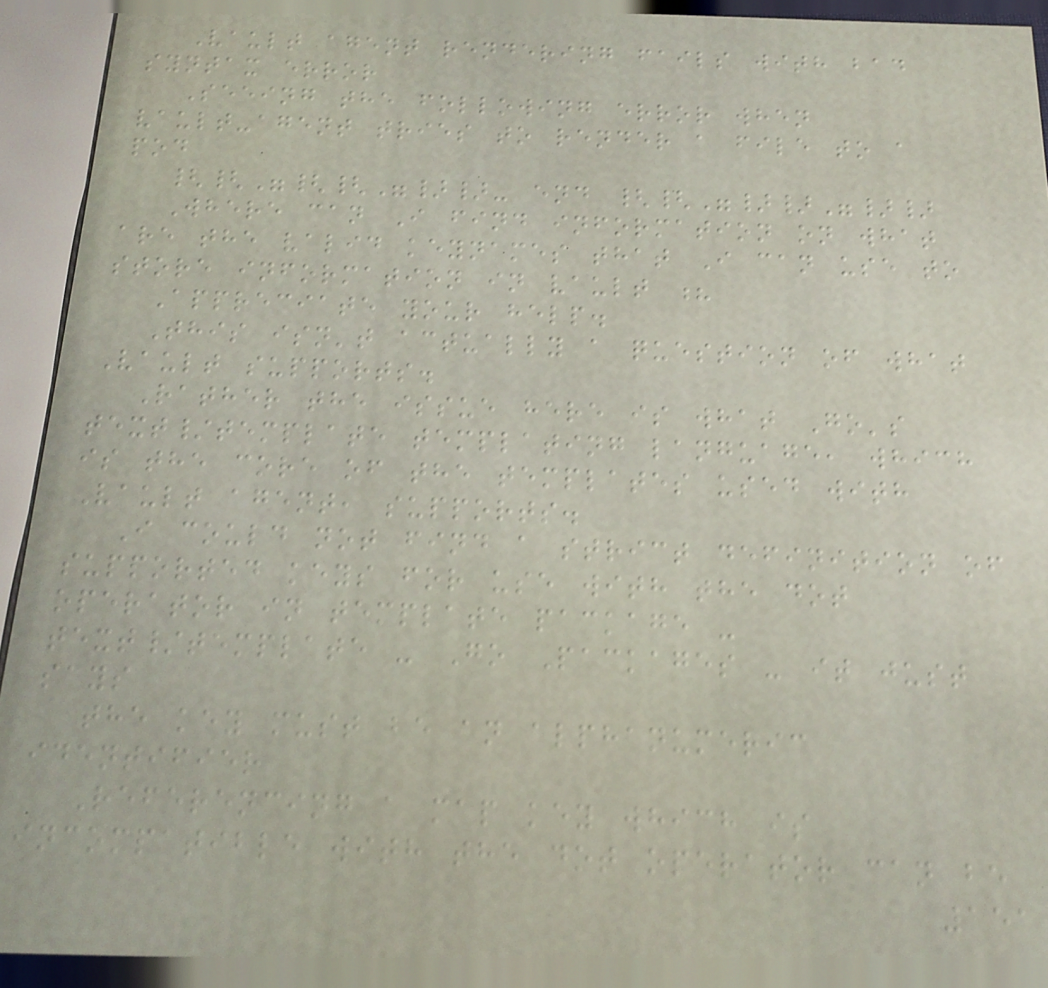Vault agent rendering fails with bad
syntax error
Seeing the following error when
vault-agent tries to render a file to a
pod
{{"{{"}}- end {{"}}"}}
Where can I find information on what
are the valid keynames that I can use to
store information in vault ?
Appreciate your help.
This isn't actually a question of what
Vault supports.
Rather the issue here is what Go's
text/template templating language, which
is the core of the templates used with
Vault agent, supports.
I could not find a strict definition of
supported keys for use with the dot
operator in template package -
text/template - Go Packages - it just
says
the key must be an alphanumeric
identifier
Referencing a map key which is
incompatible with the dot operator can be
151
